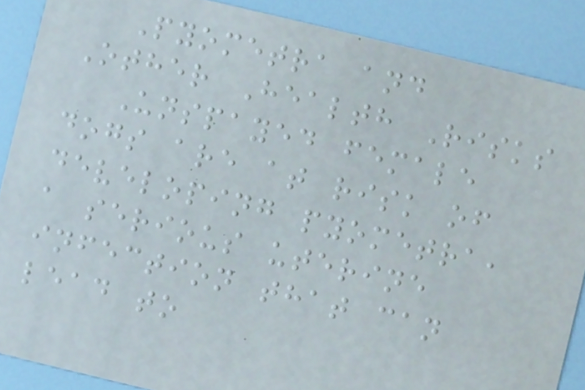Pyometra and
Other Health Risks
Unspayed female
dogs are at risk of
developing pyometra,
a serious uterine
infection that can
lead to
